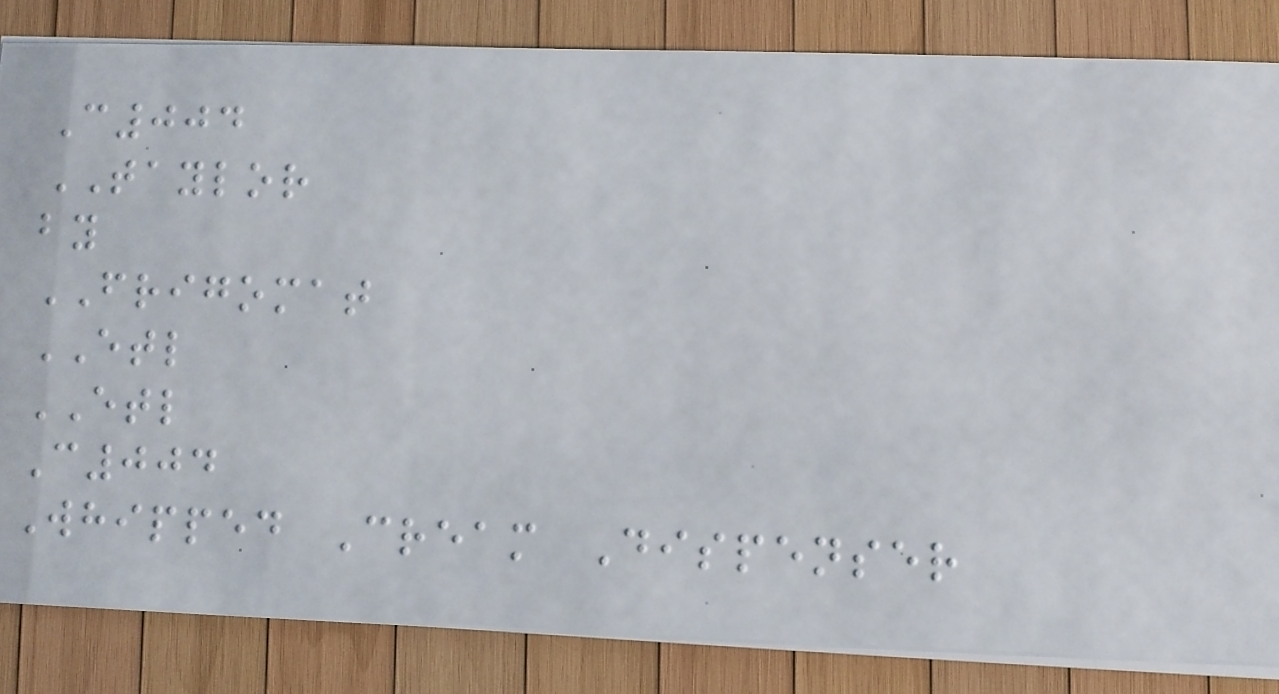C004
TAYLOR
by
FRIGOMAT
ETL
ETL
C004
Whipped Cream Dispenser
